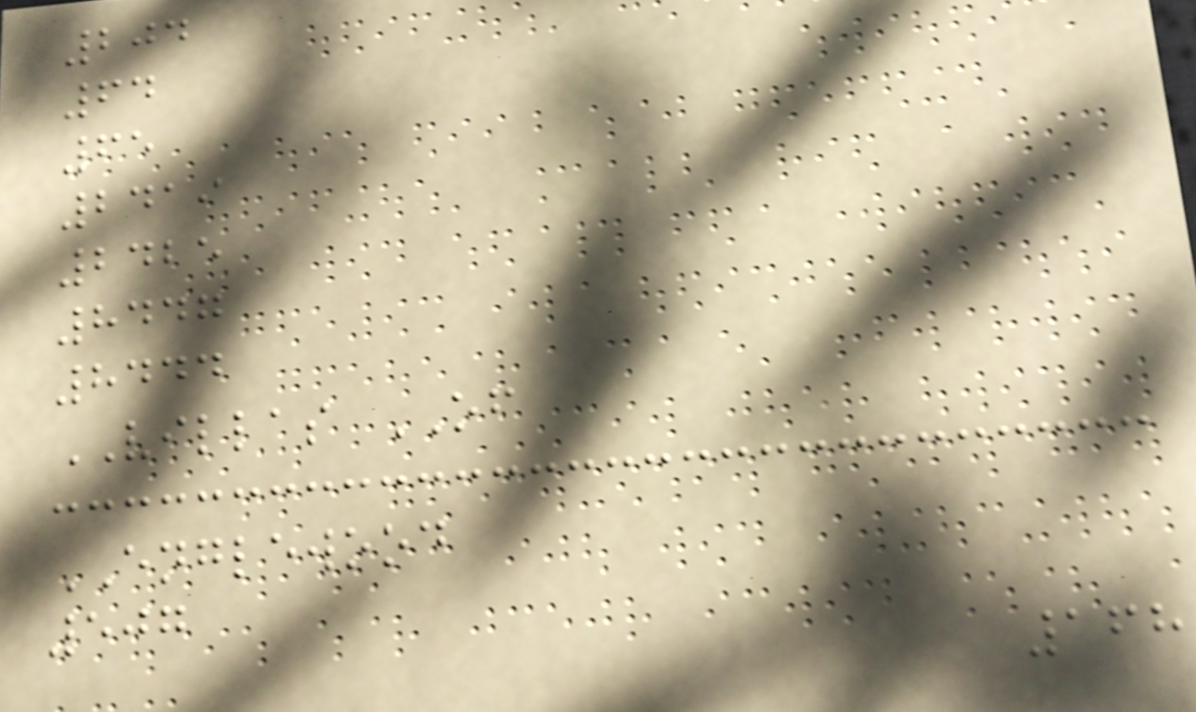204
64
65
2419
2425
8447
8444
VILLAS OF
ENGLEWOOD
507
168
